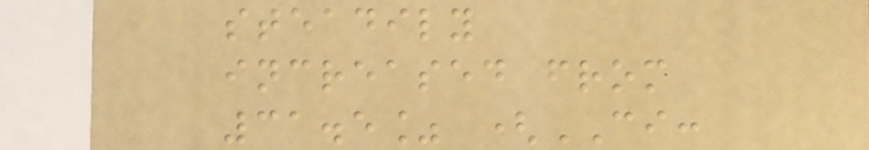steadily
increased from
31.5% (CI:
